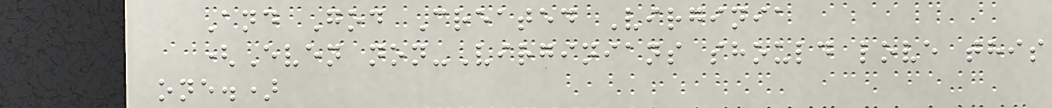And God Created Virginia
(Even non-Virginians should love this
one.)
